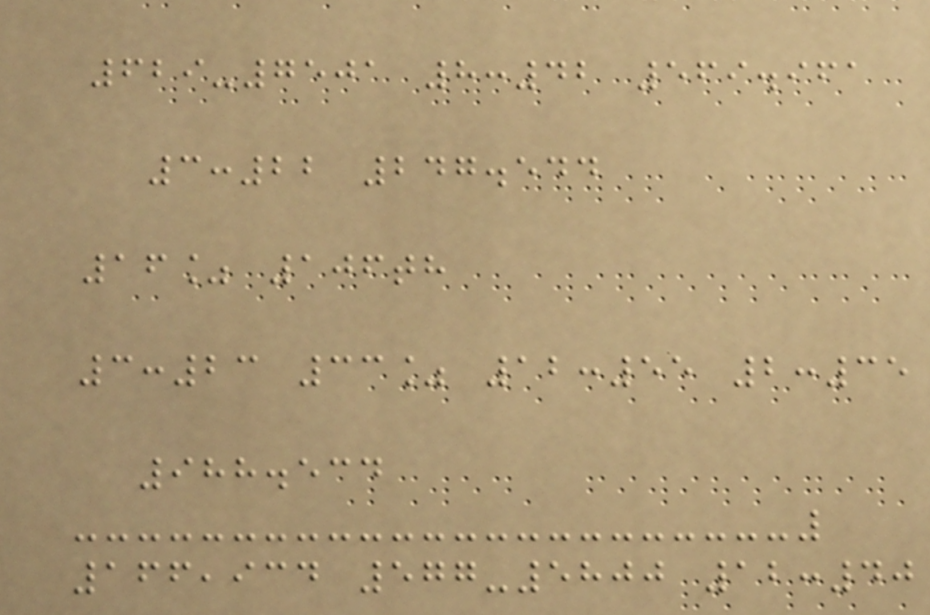629-7501 8:42 569.961
3:22 247.544
16% 106th
3:23 33% 12:55 2:35
988.534
166,934 577-5800 12:40
